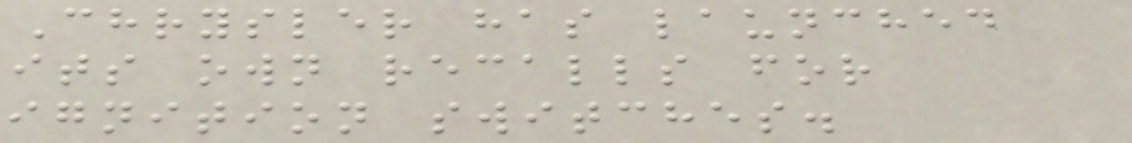Chrysler has launched
its own recalls for
ignition switches.
